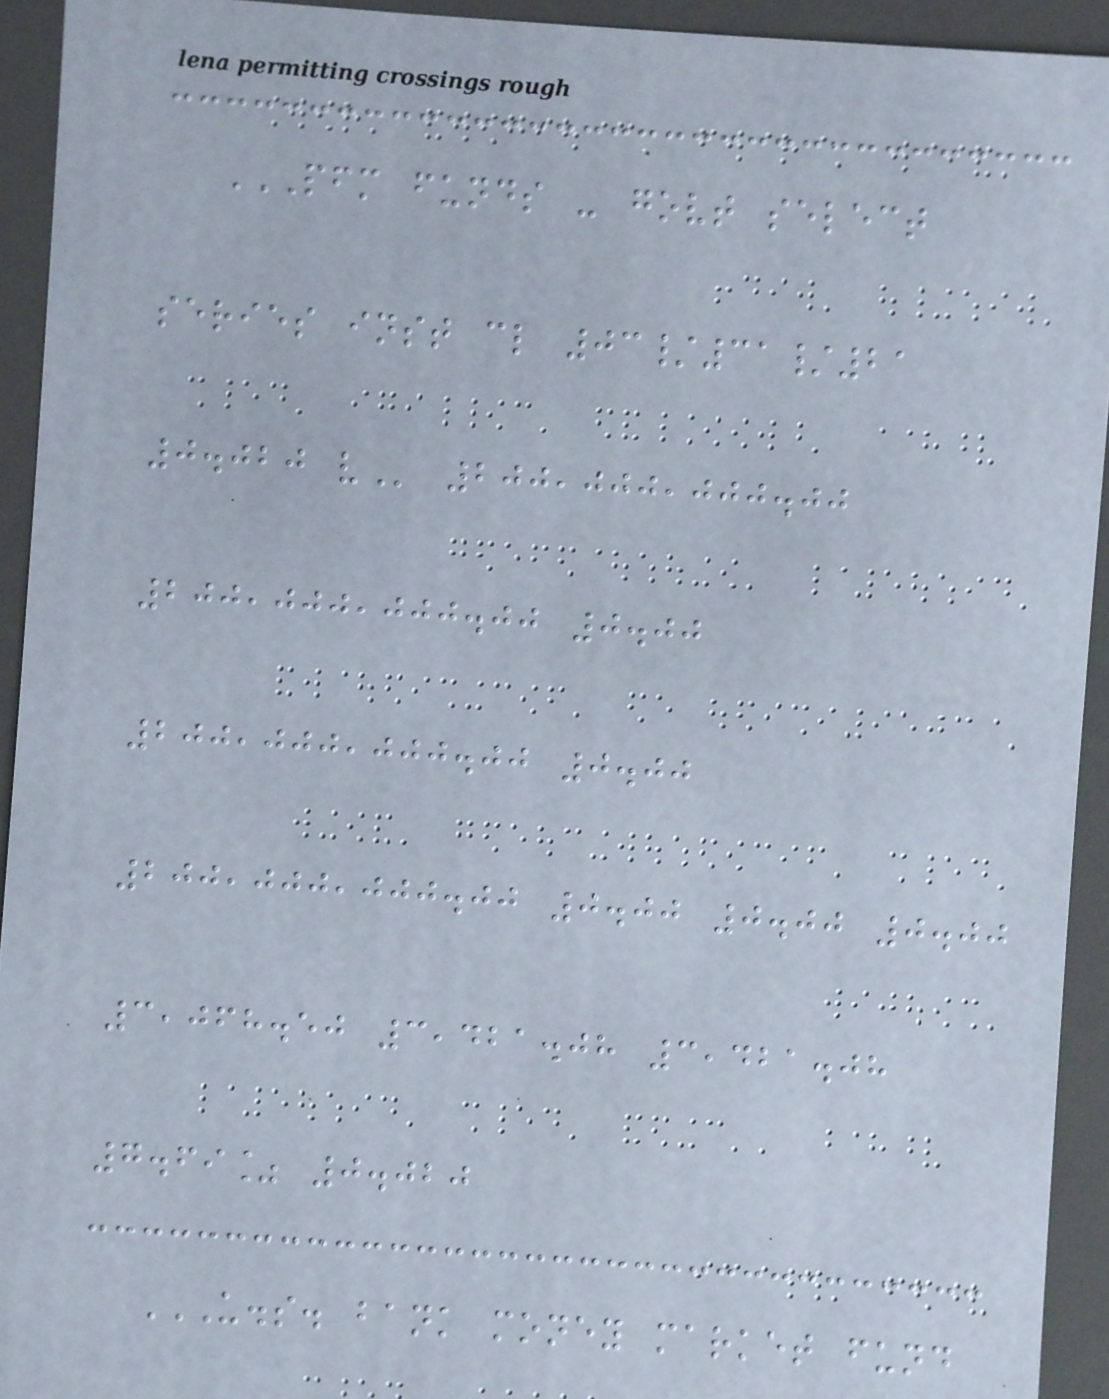PFM FUNDS - GOVT SELECT
SERIES INST CL 03/31/21
0.020 V 200,000,000.00
200,000,000.00 0.00
200,000,000.00 0.00
200,000,000.00 0.00 0.00 0.00
3,068.50 3,421.08 3,421.08
7.69% 0.020
U.S. BANK MONEY MARKET FUND
